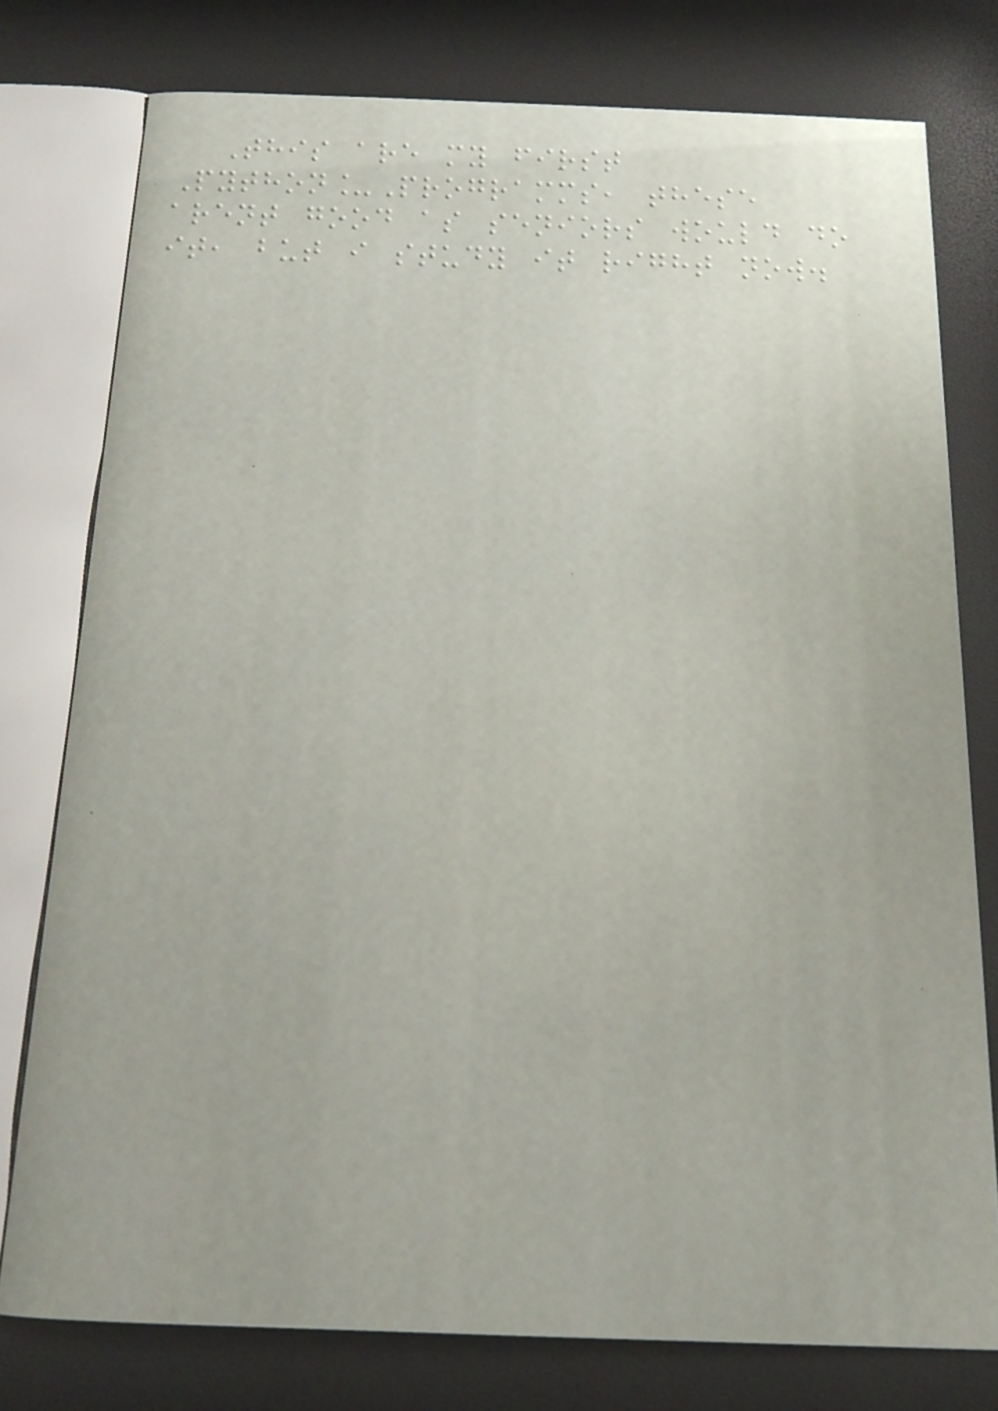This are my first
Python_Programms, these
arent good as seniors would do
it, but i study it right now.
